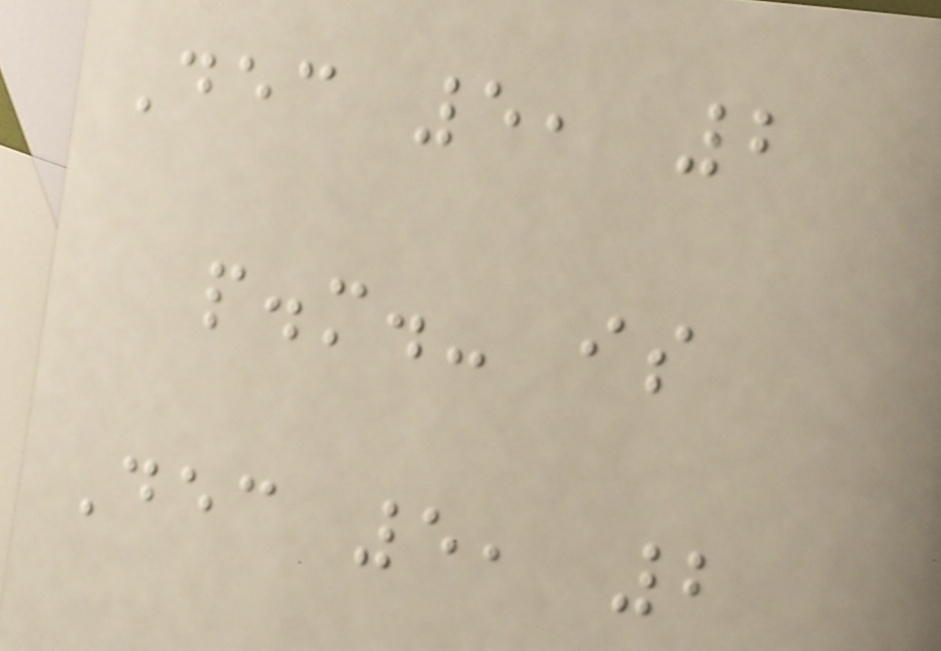Dec 5, 2
p.m.- is
Dec 5, 2
